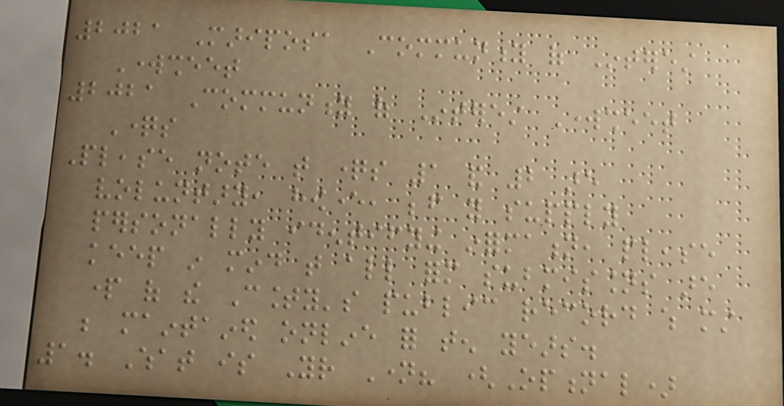2021 Mariposa Community of Interest
Worksheet
2021 Community of Interest Worksheet
Questions
Please note that questions 1 and 2 are
voluntary, however, before you supply
personally identifying information, please
keep in mind that all form submissions are
part of the County's public record which must
be maintained online for ten years.
1. What is Your Name? (Optional)
